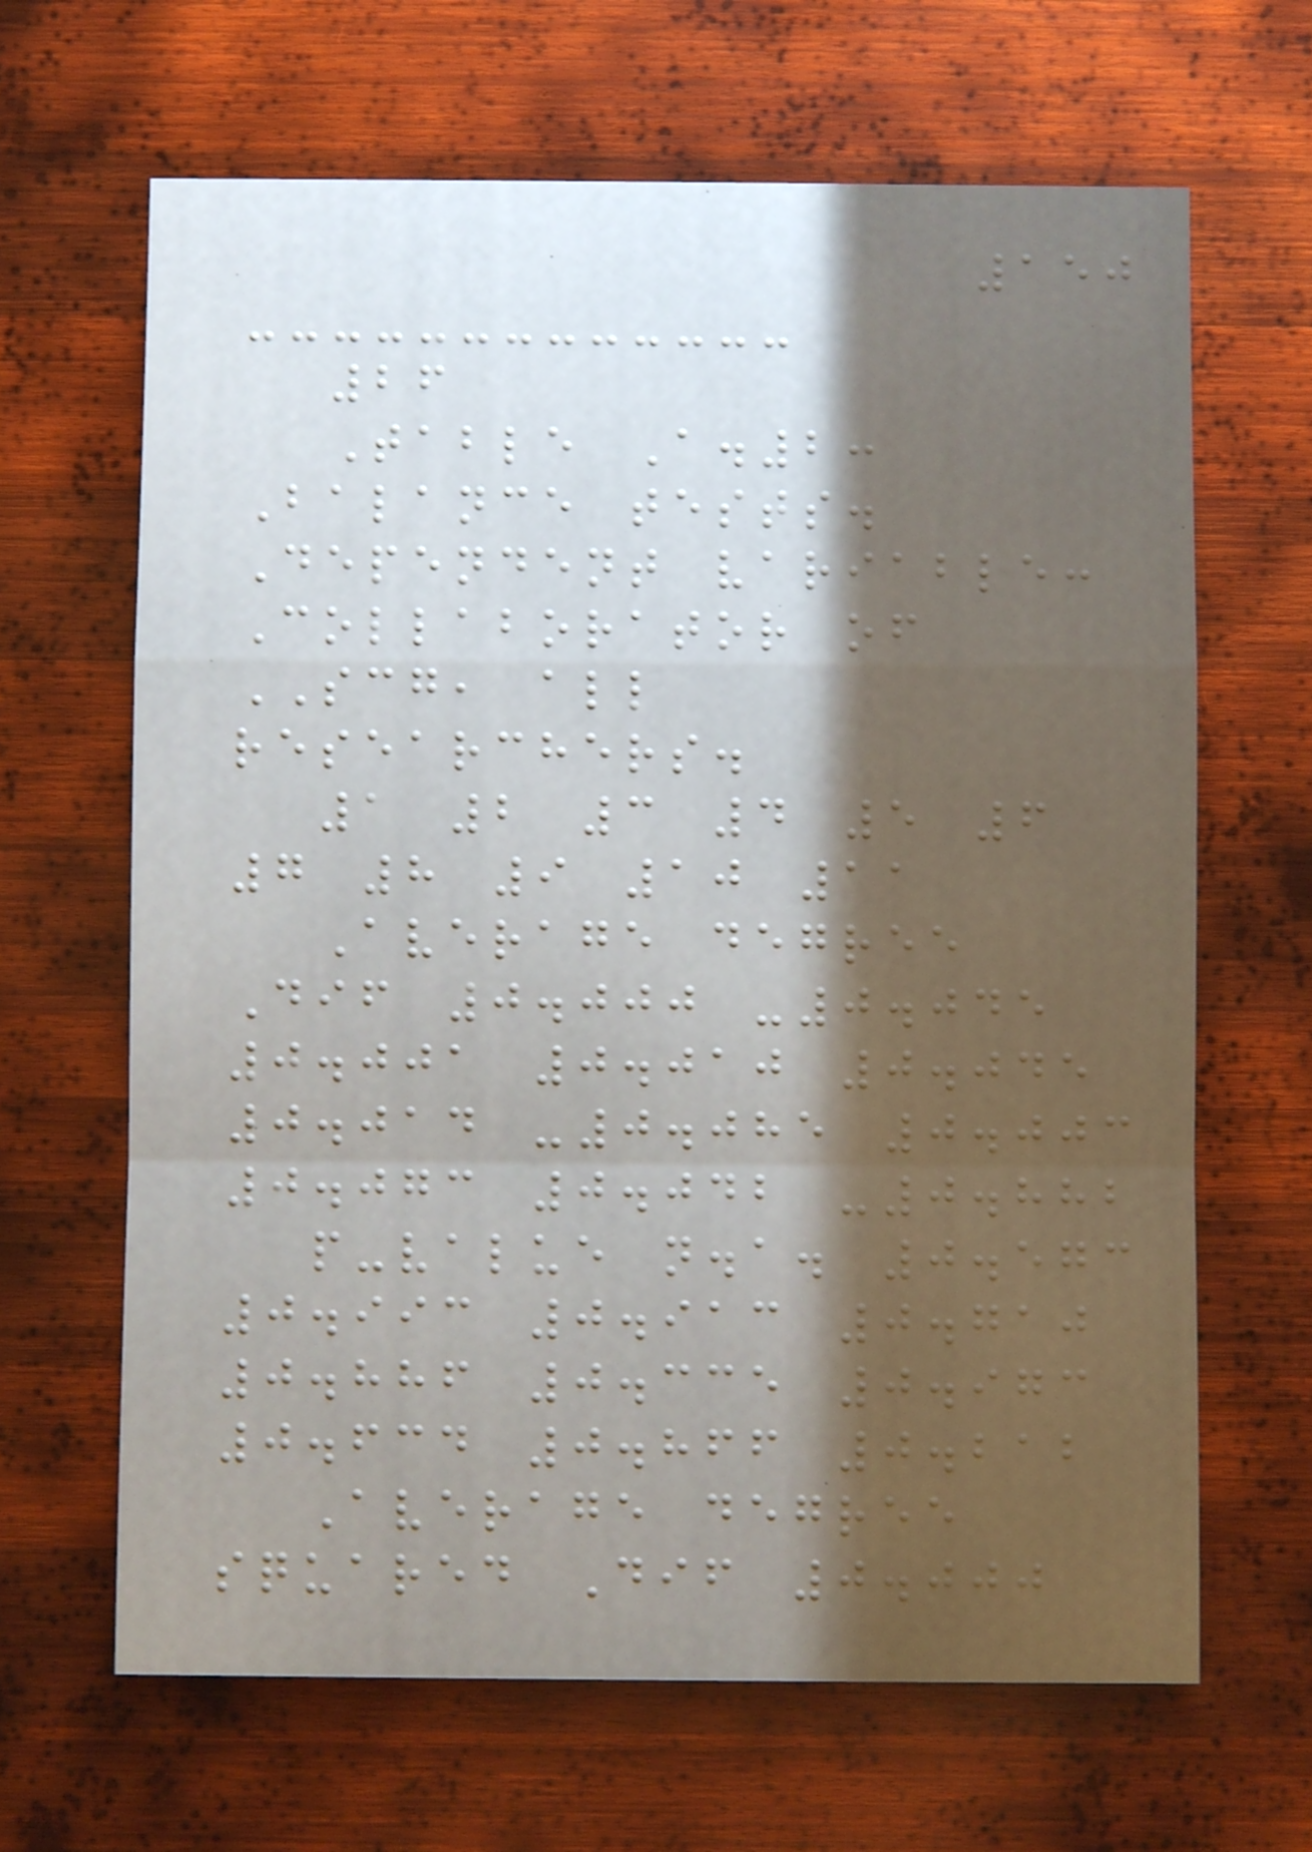150
26
Table A.2:
Balance tests.
Dependent variable:
Collaborator of
SCG, all
researchers.
1 2 3 4 5 6
7 8 9 10 11
Average degree
Dif 0.000 -0.045
0.001 0.010 0.045
0.014 -0.085 0.003
0.073 0.042 -0.882
p-value n.a. 0.573
0.993 0.913 0.710
0.886 0.335 0.973
0.634 0.866 0.212
Average degree
squared Dif 0.000
